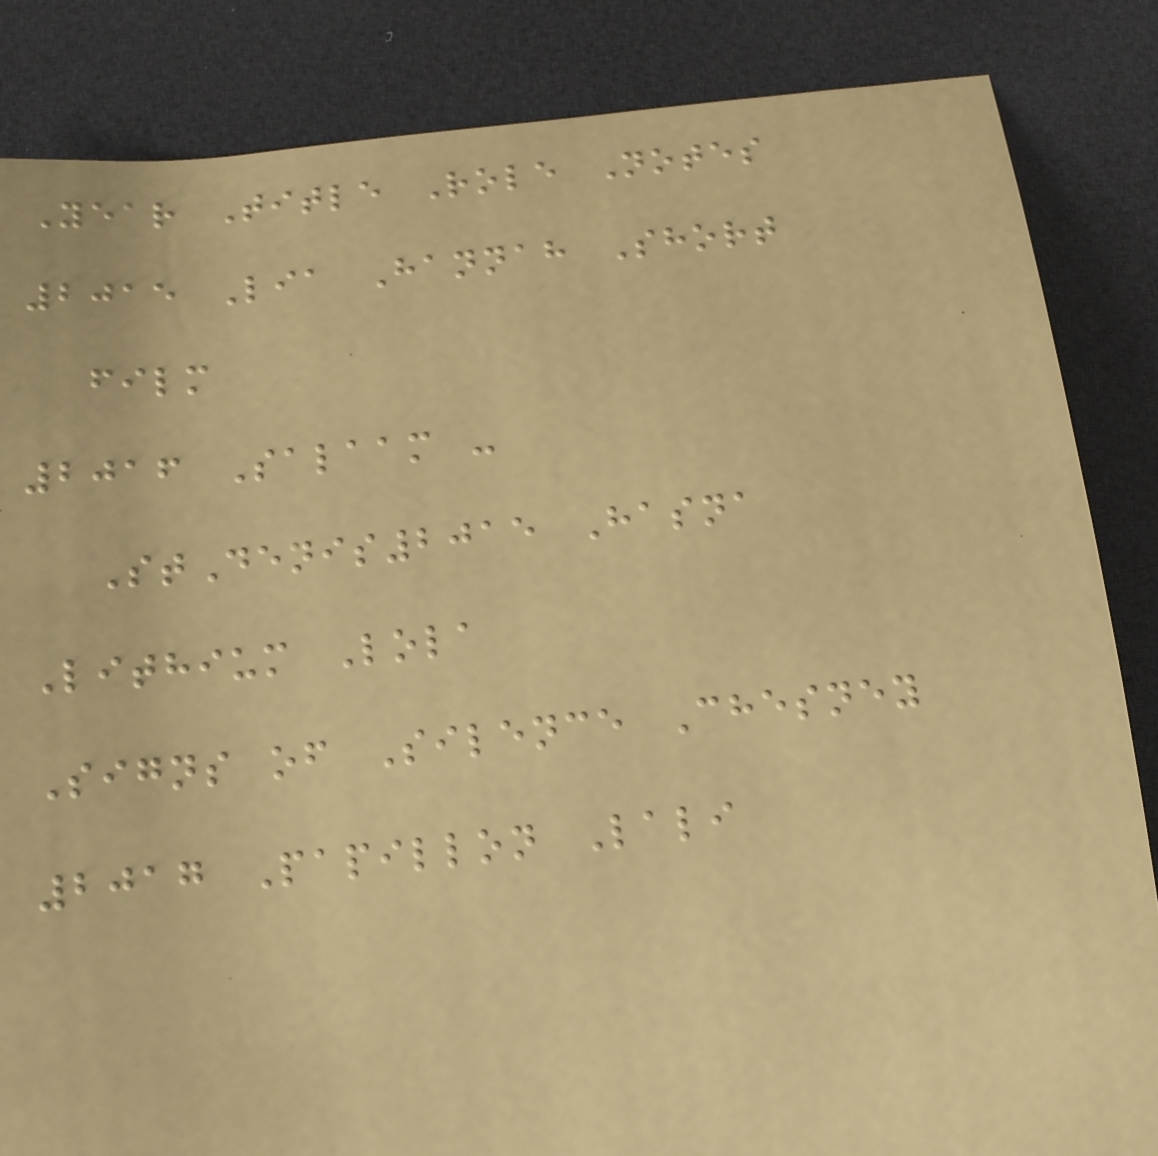Year Title Role Notes
2015 Lia Hannah Short
film
2016 Salaam -
StDenis2015 Hasna
Lithium Lola
Signs of Silence Chesney
2017 Papillon Lali
